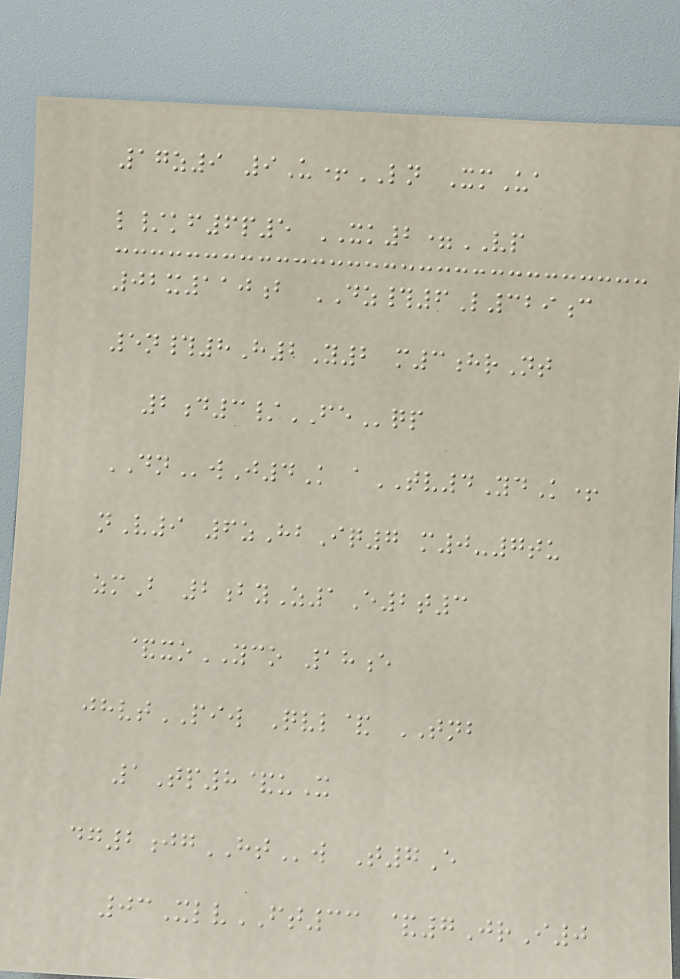17z9 9U+LN XmUa
l/kf6p5 XK2=VP
02x110b DZ#6L329c
5n#8H2Y2 m3hrNt
2d3/FEqp
DNwJ4K aTV4YdK+
nV9 6zHbIq7 m0-7tu
zmB 2byZ1E2t3
&xoYCO 18e
jhvtPIW Qvl& TNB
1Tp8&uX
dg2jgHTw T7E
03XlvFT33 &7JrI0
